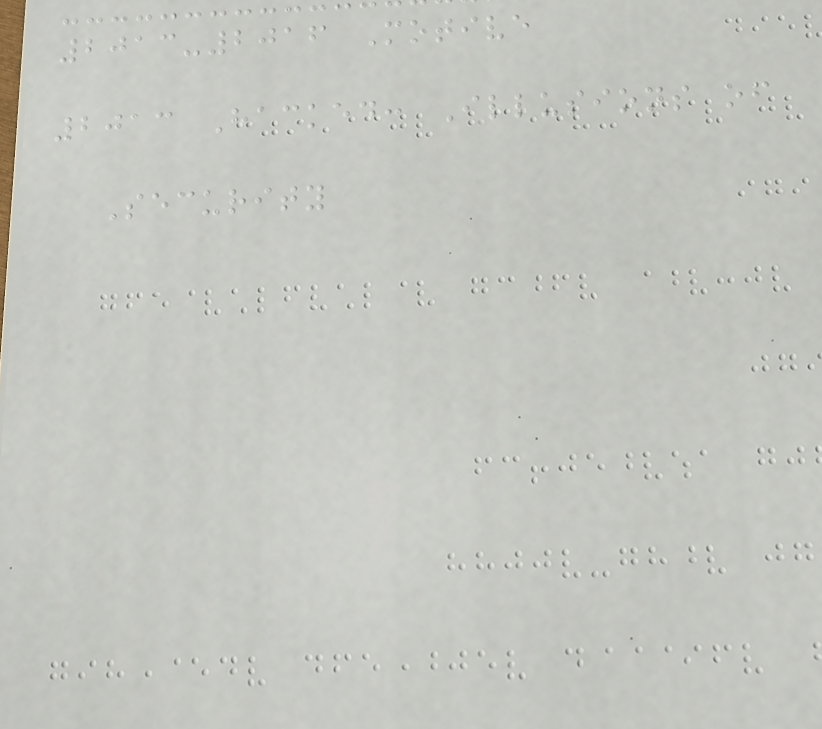2013-2016 Motive
2013 Hacked: Illusions of
Security
